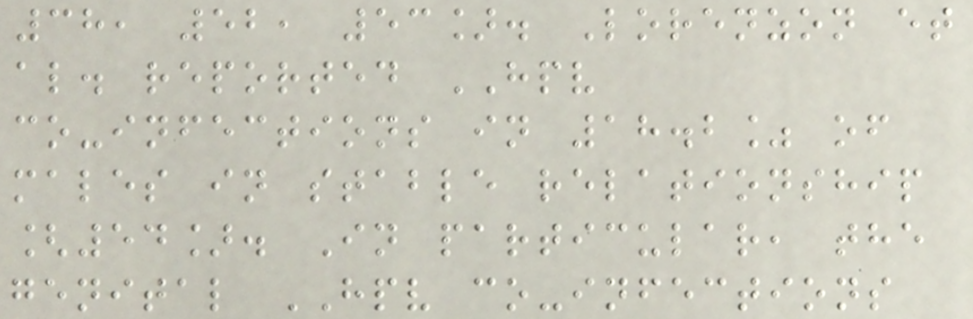38, 52, 53]. Lorenzon et
al. reported HPV
co-infections in 18.2% of
males in stable relationship
[54]. In particular, the
genital HPV co-infections
